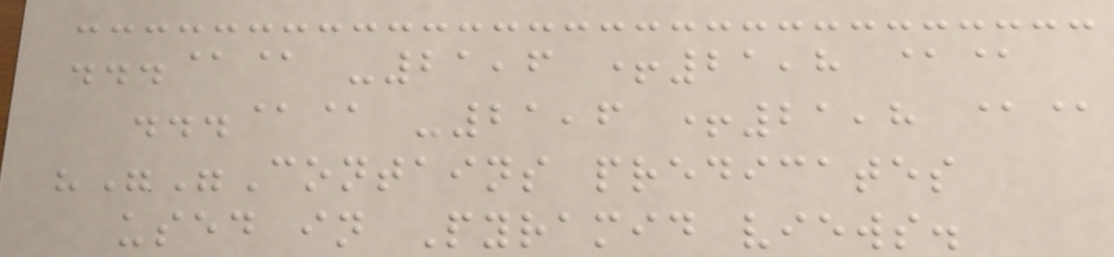...@@ -21,6 +21,8 @@
...@@ -21,6 +21,8 @@
"""Contains predicates
used in Pyramid views.
